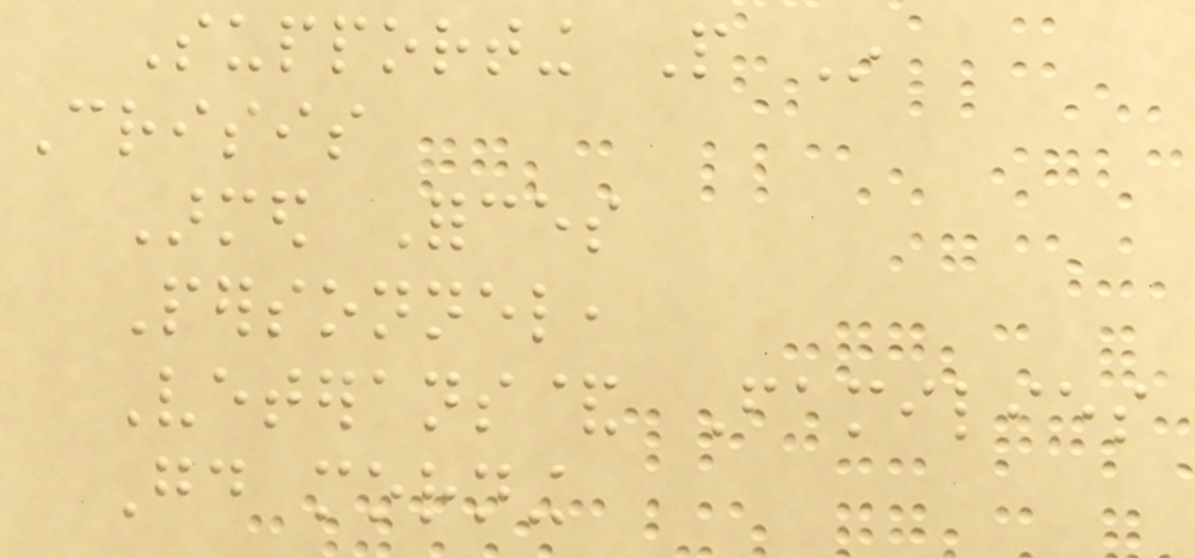Supporting People In
Crisis
Armed Forces
Personnel,
Veterans& Families
Good morning
